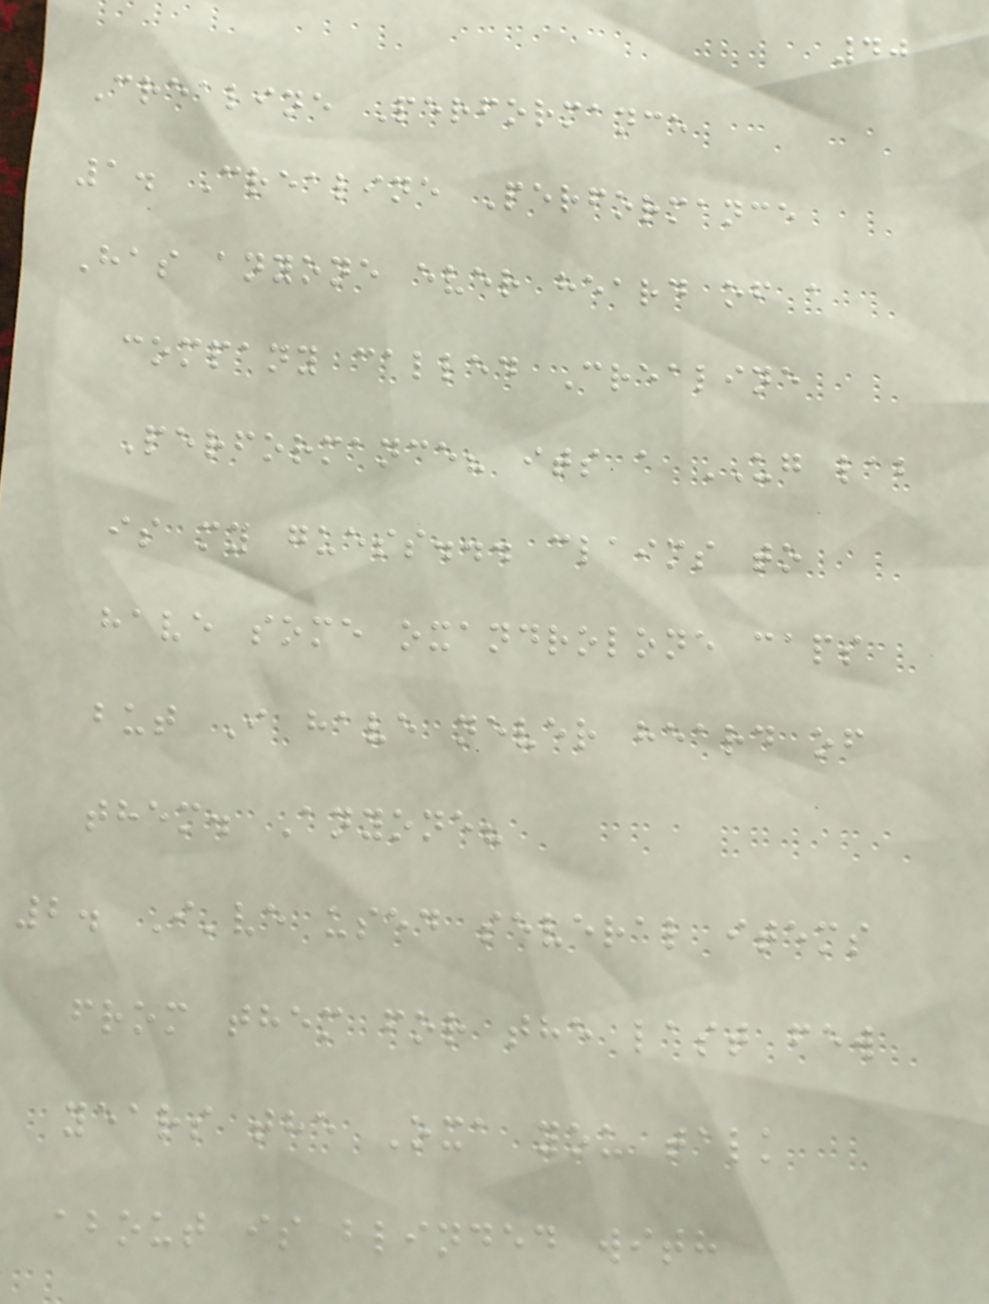40
Crealine Performance
1. Crealine Performance
Has anyone ever heard of a
company called Crealine
Performance? its a UG lab
is my guess... claims to
have some oxandrolone caps
but I have never heard of
them. Anyone?
2. I've used several items
from them for the last few
years the Oxa you talk
about is blinded with
